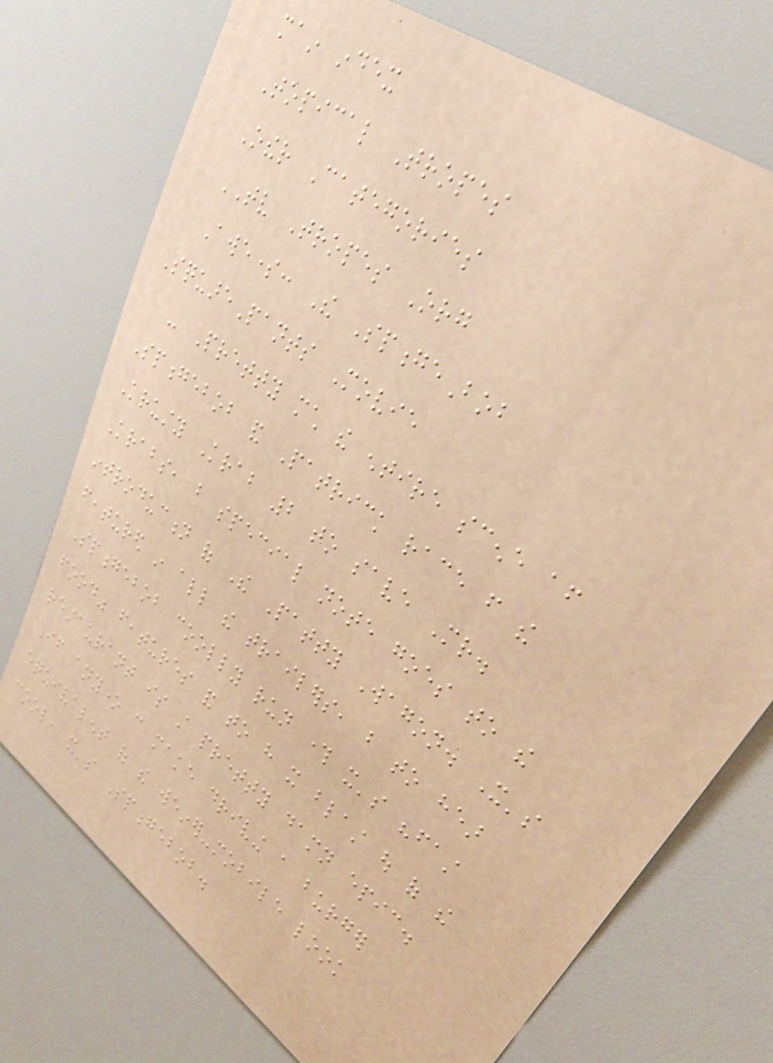main index
Topical Tropes
Other Categories
TV Tropes Org
Awesome: The SpongeBob
SquarePants Movie
- Pretty much the entire scene after
Spongebob and Patrick race from the
Krusty Krab 2 to save Mr.
Krabs, but special note goes to the
introduction of The Patty Wagon. It's
featured in all the trailers, but to hear
Spongebob coolly run through it's "fast
food" features and to have it blast out of the
restaurant is still pretty damn epic.
If anyone can make driving a burger
equivalent of the weiner-mobile look
cool, it's Spongebob.
